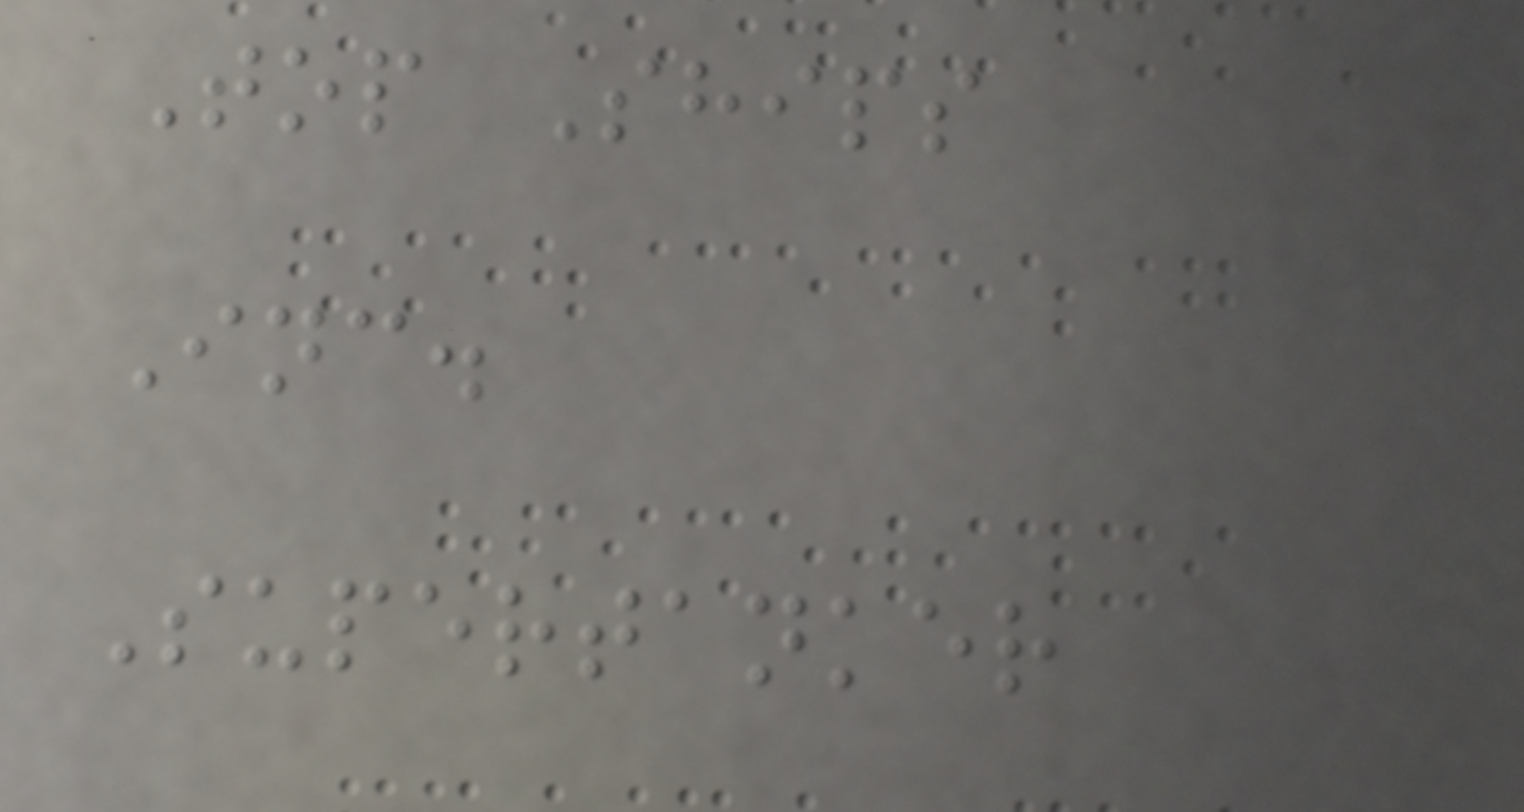Top Ships
Inc.
Supertanker
